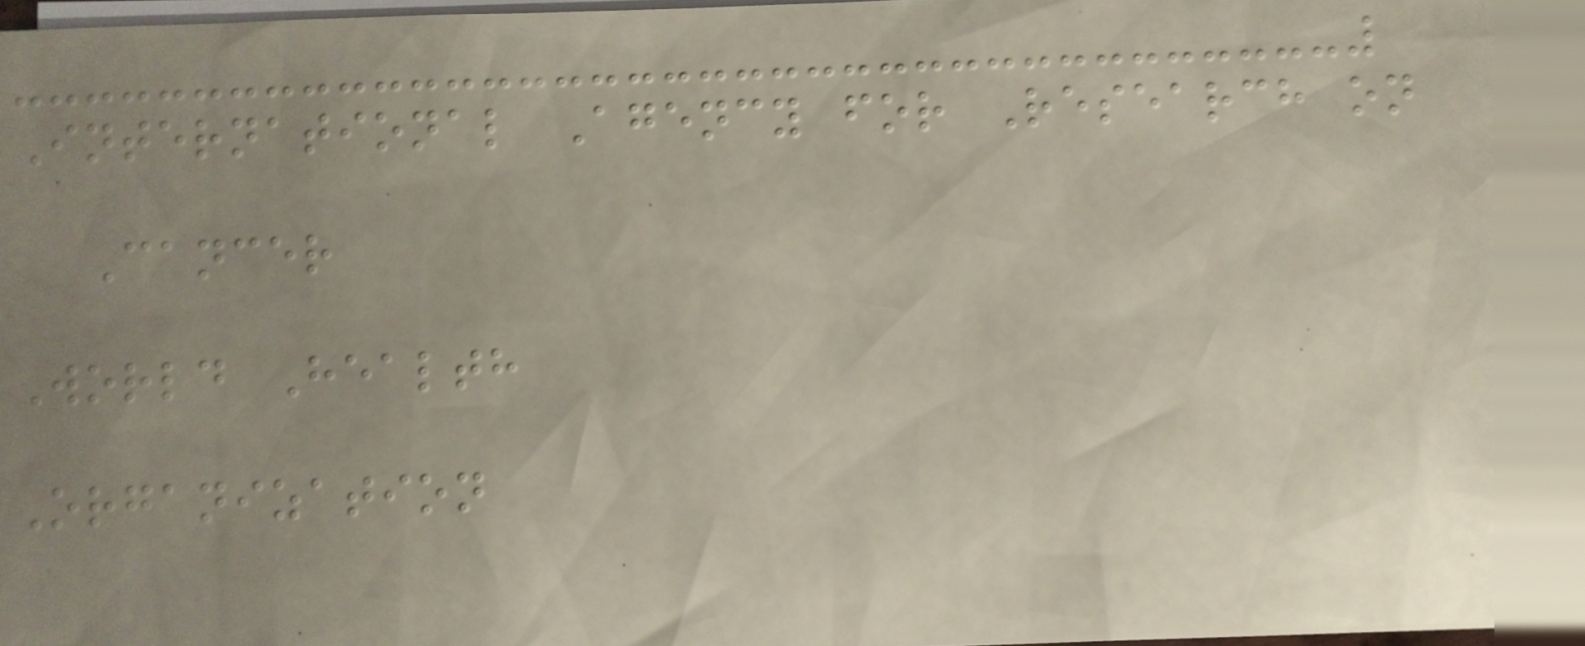International Agency for Research on
Cancer
World Health
Organization
